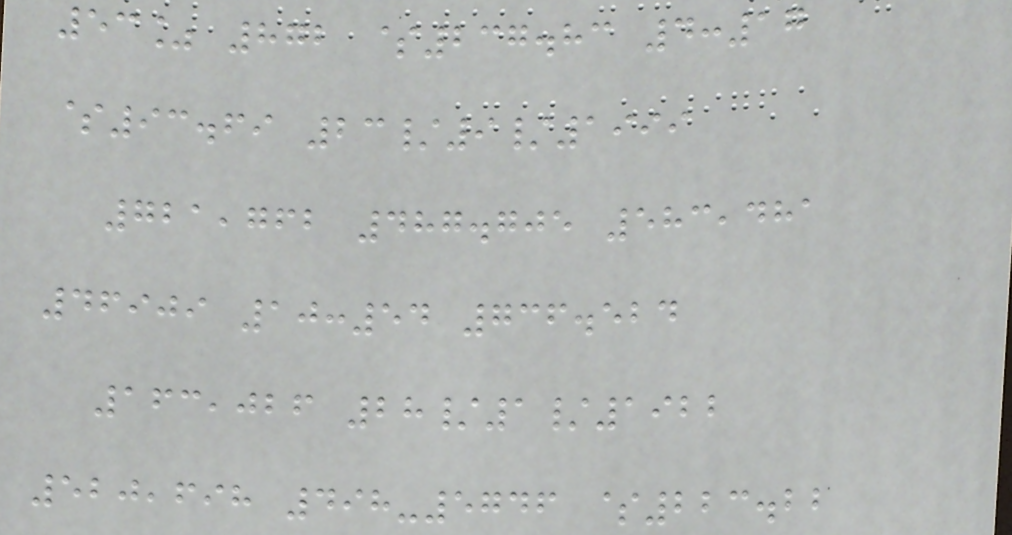53% 872 $237.83 4:17
$93.69 23/9/1999
721,762 487.705 583,481
46909 10:54 736.524
163,026 28/1/1922
520,698 498-5746 $223.22
